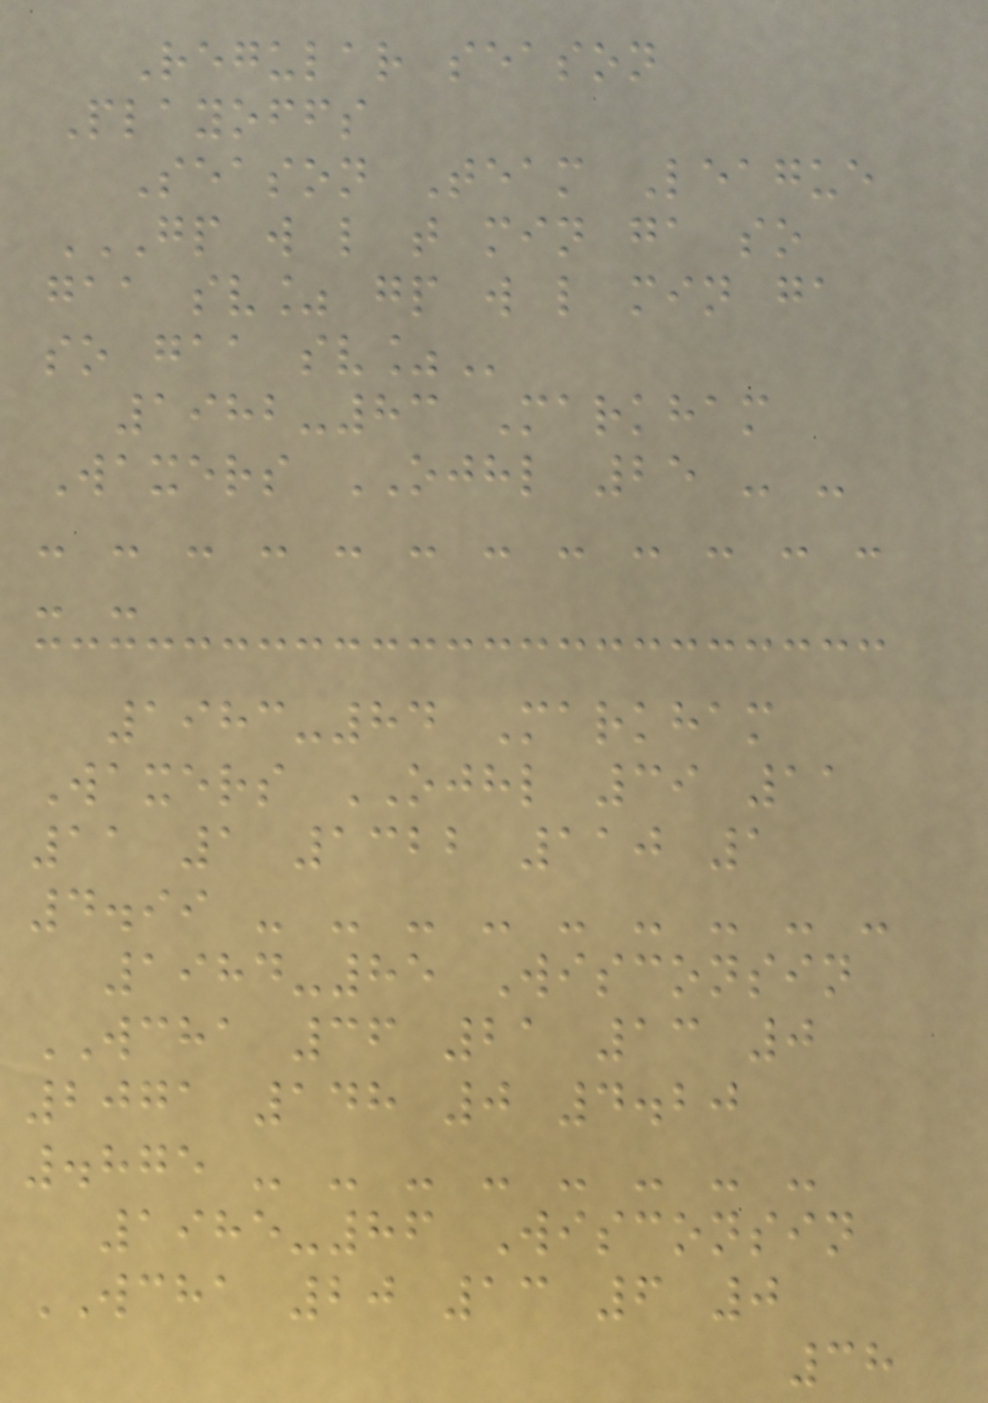Regular season
Playoffs
Season Team League
GP W L T MIN GA SO
GAA SV% GP W L MIN GA
SO GAA SV%
1982-83 Markham
Waxers OJHL 25 - -
- - - - - - - - - - - -
- -
1983-84 Markham
Waxers OJHL 39 11
11 1 1322 110 1
4.99 - - - - - - - - -
1984-85 Wisconsin
WCHA 36 21 13 0
2071 148 0 4.20
.875 - - - - - - - -
1985-86 Wisconsin
WCHA 20 13 6 0
38
